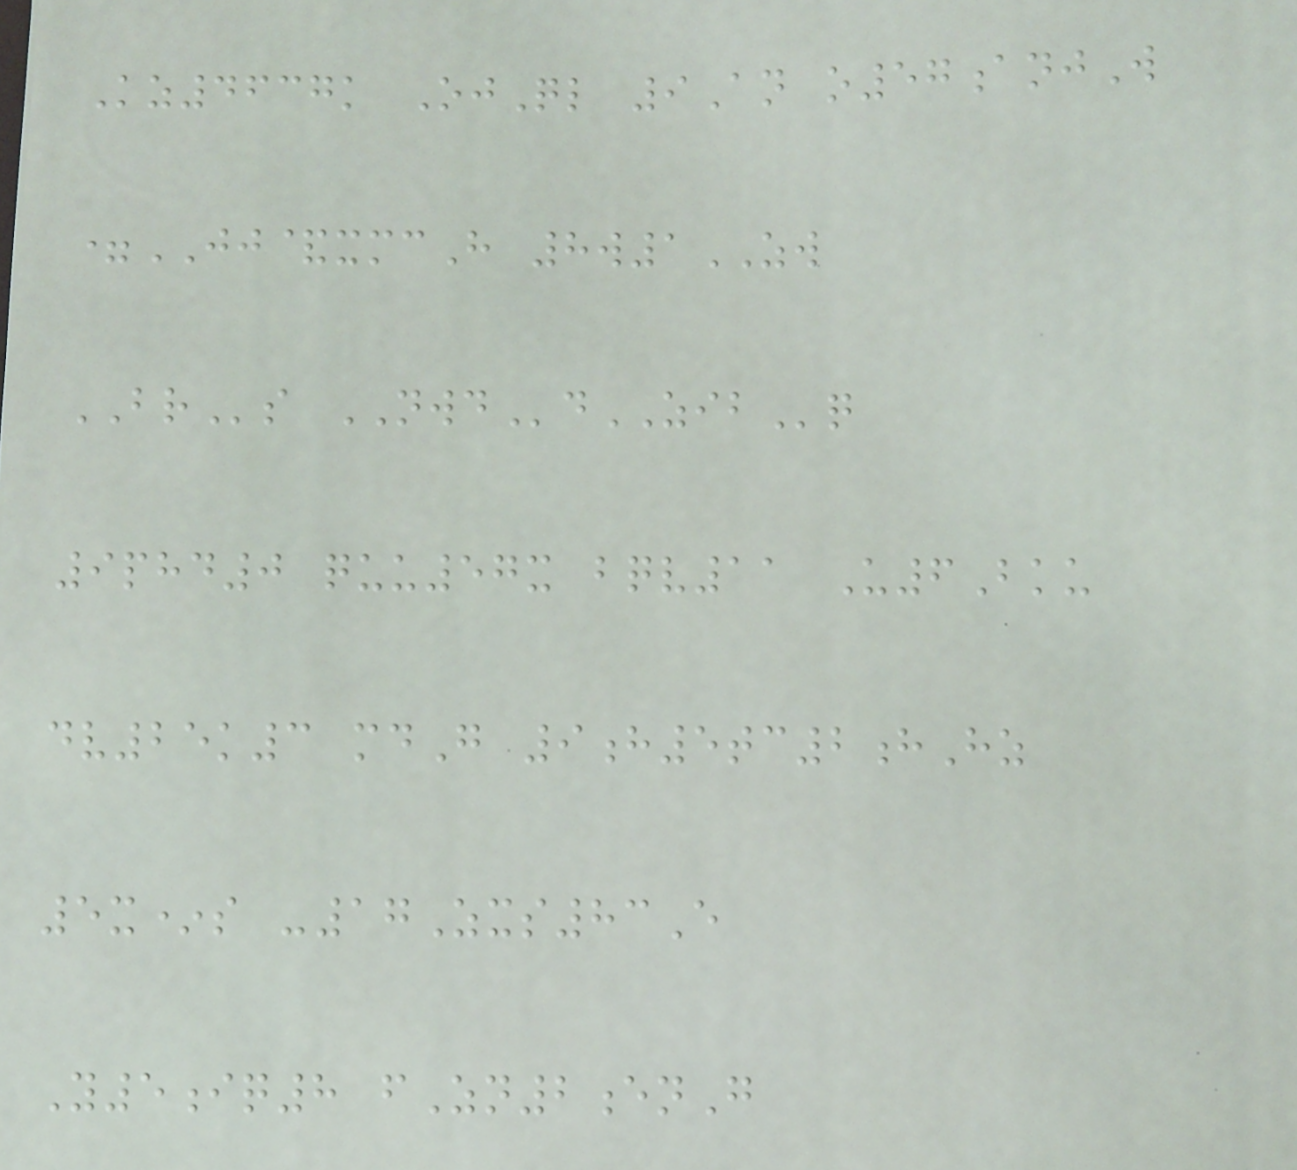Kz4637k OjQl 9An o57anjW
=JJ&xmcH 8w1ZW
BRs NWDdZIBq
9phd0 quu57x bqv11 U6Bku
dv25k3 mdG 9h5tc2hHz
5x*s -17Zxs83E
Y5iq8 fZn2enG
